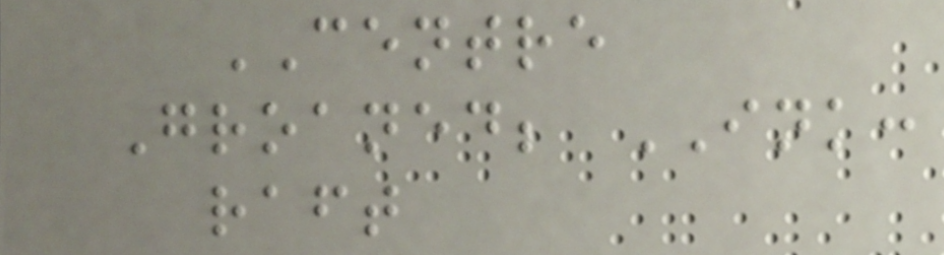CENTRE
Groaned; INK:
raft
